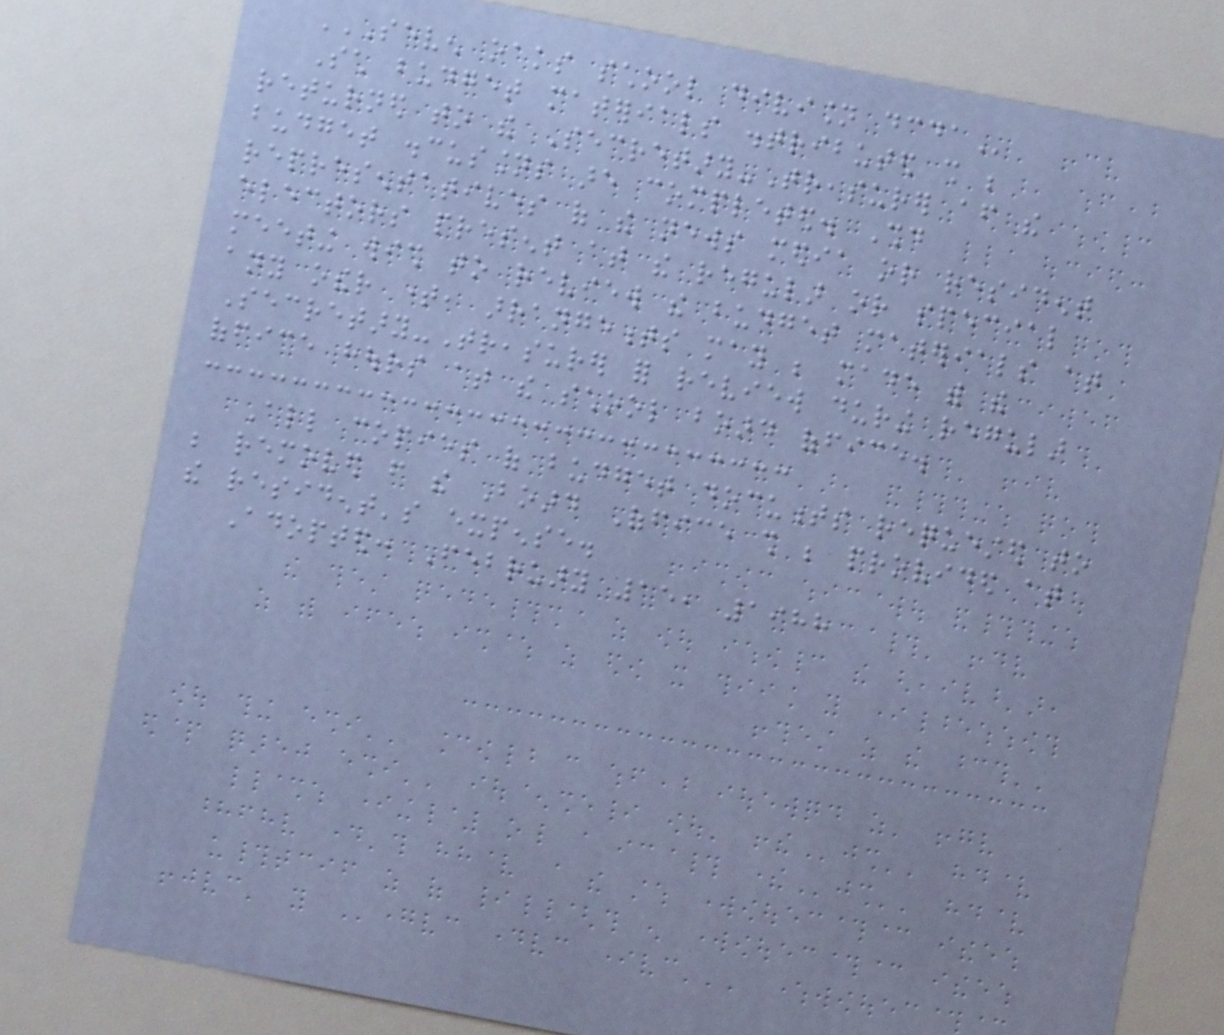SEVEN OAKS SCHOOL DIVISION DCDA
Such budget materials distributed shall be
returned to the Secretary-Treasurer after the
budget discussions are completed. Should
representatives of the news media or resident
electors present at the regular or special
meeting wish to review the budget materials at
any other time, arrangements may be made with the
Secretary-Treasurer for review during regular
office hours at the school board office.
All copies of budget documents requested to
be removed from the Board Office shall be provided at
the resident's expense.
Adopted: February 15, 1988
